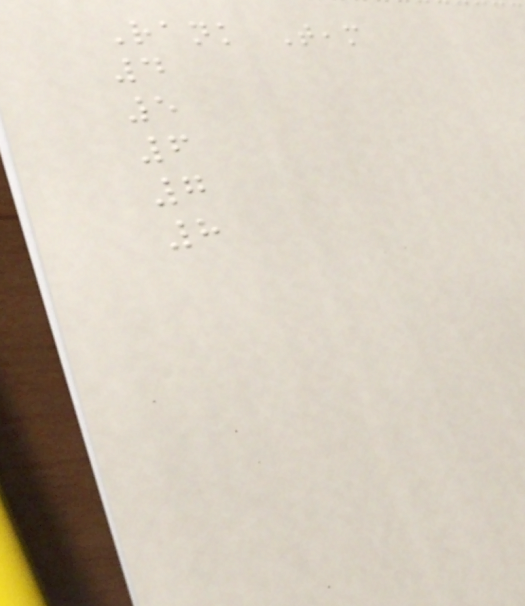Rank Team
4
5
6
7
8
